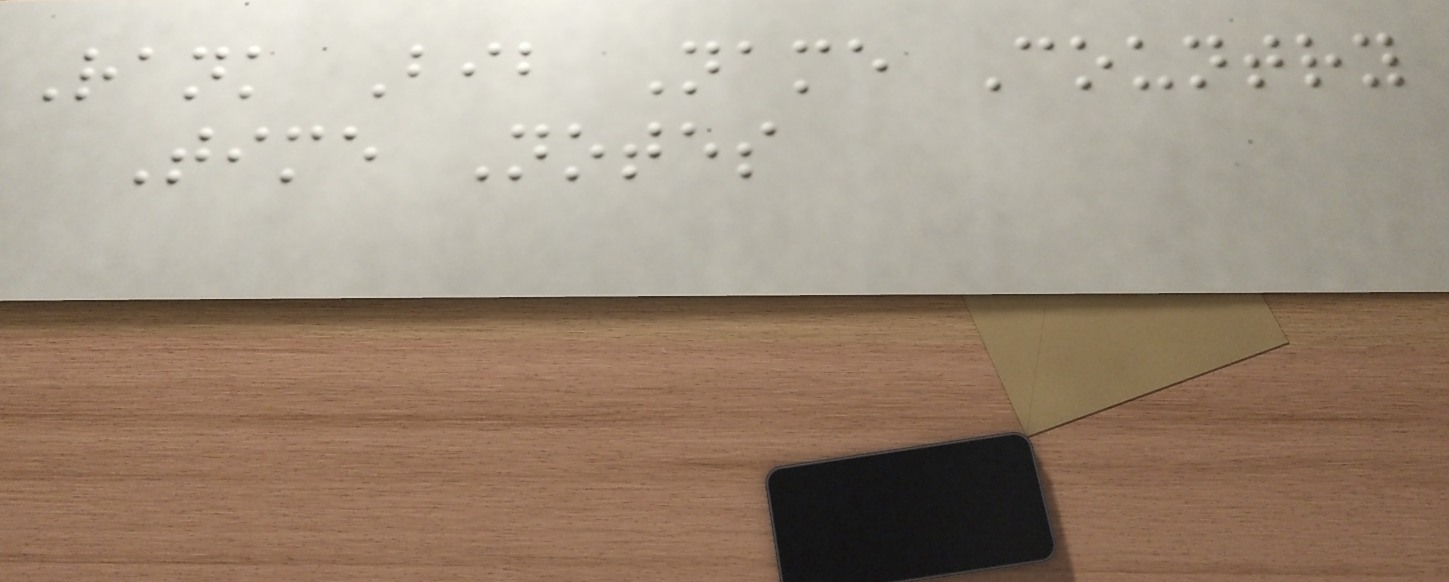Rank Bib Name Country
Time Notes
